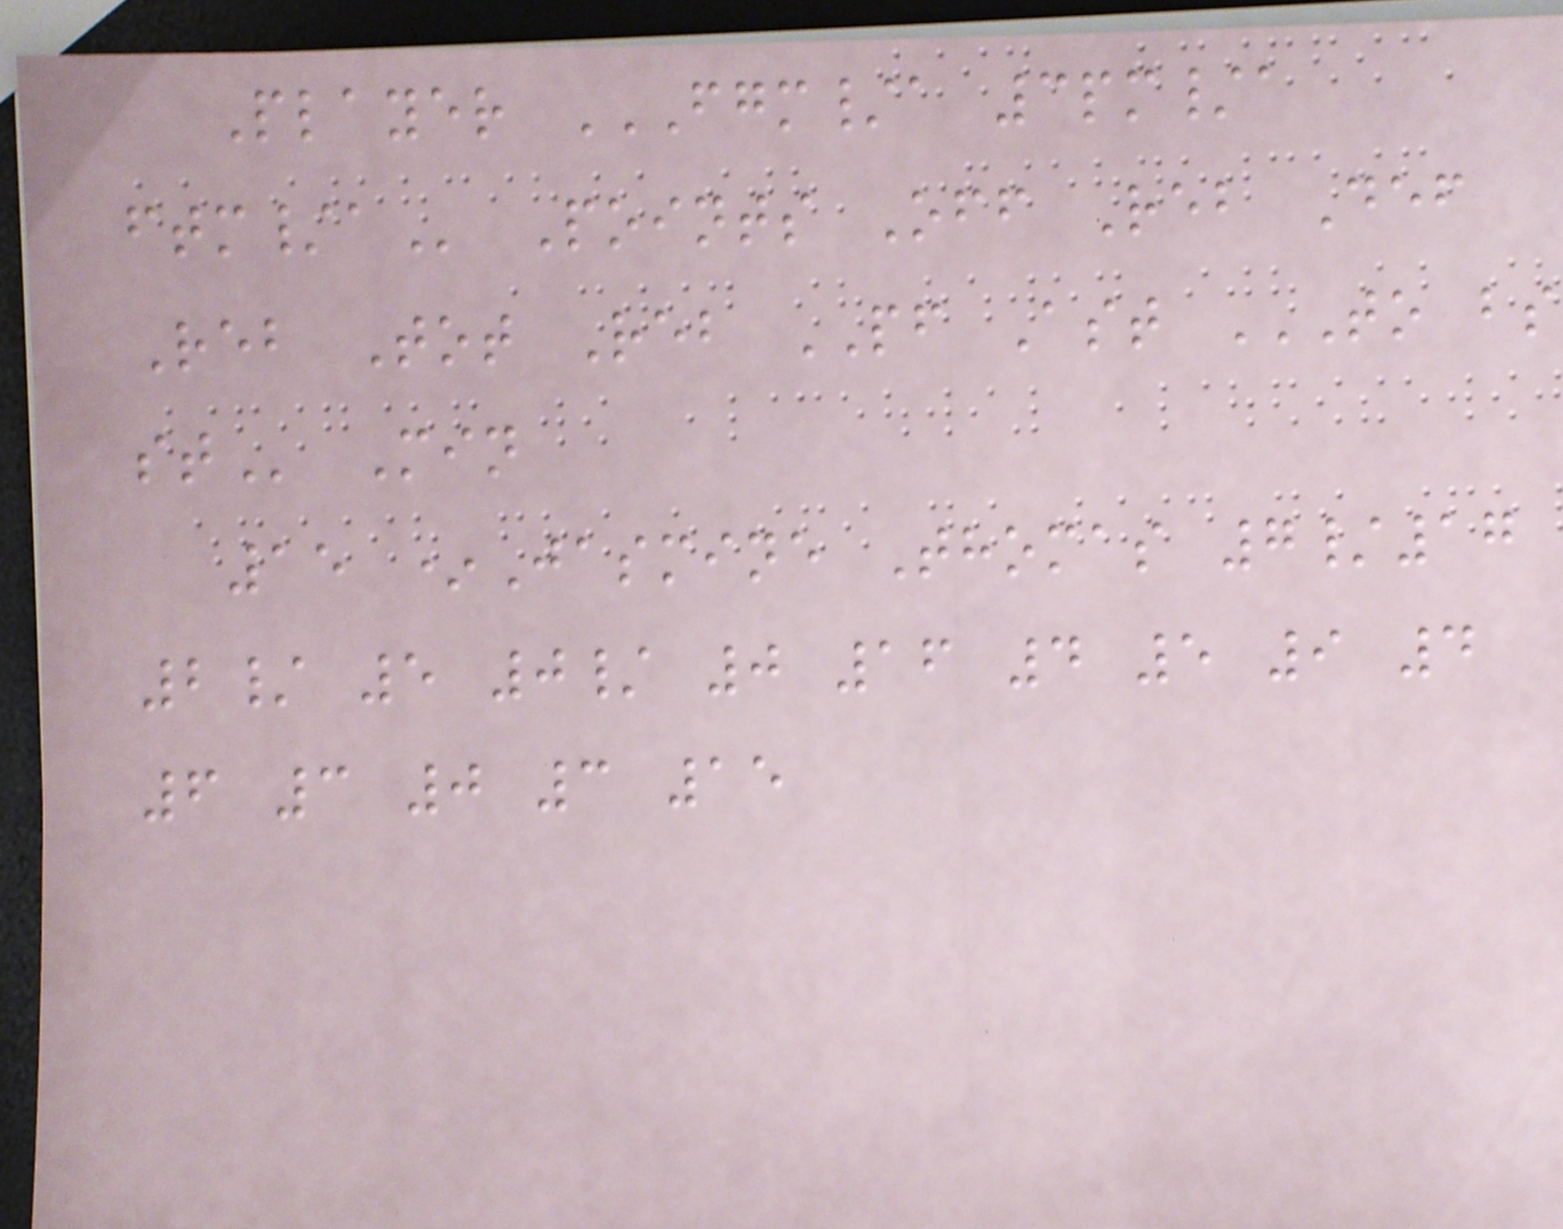Player FGM/A 3PM/A
FTM/A Points Off Reb Def
Reb Tot Reb PF Ast TO BS
ST Min
15 *Jasmine Thomas 7/17
2/ 5 0/ 0 16 4 5 9 4
6 3 0 3 15
